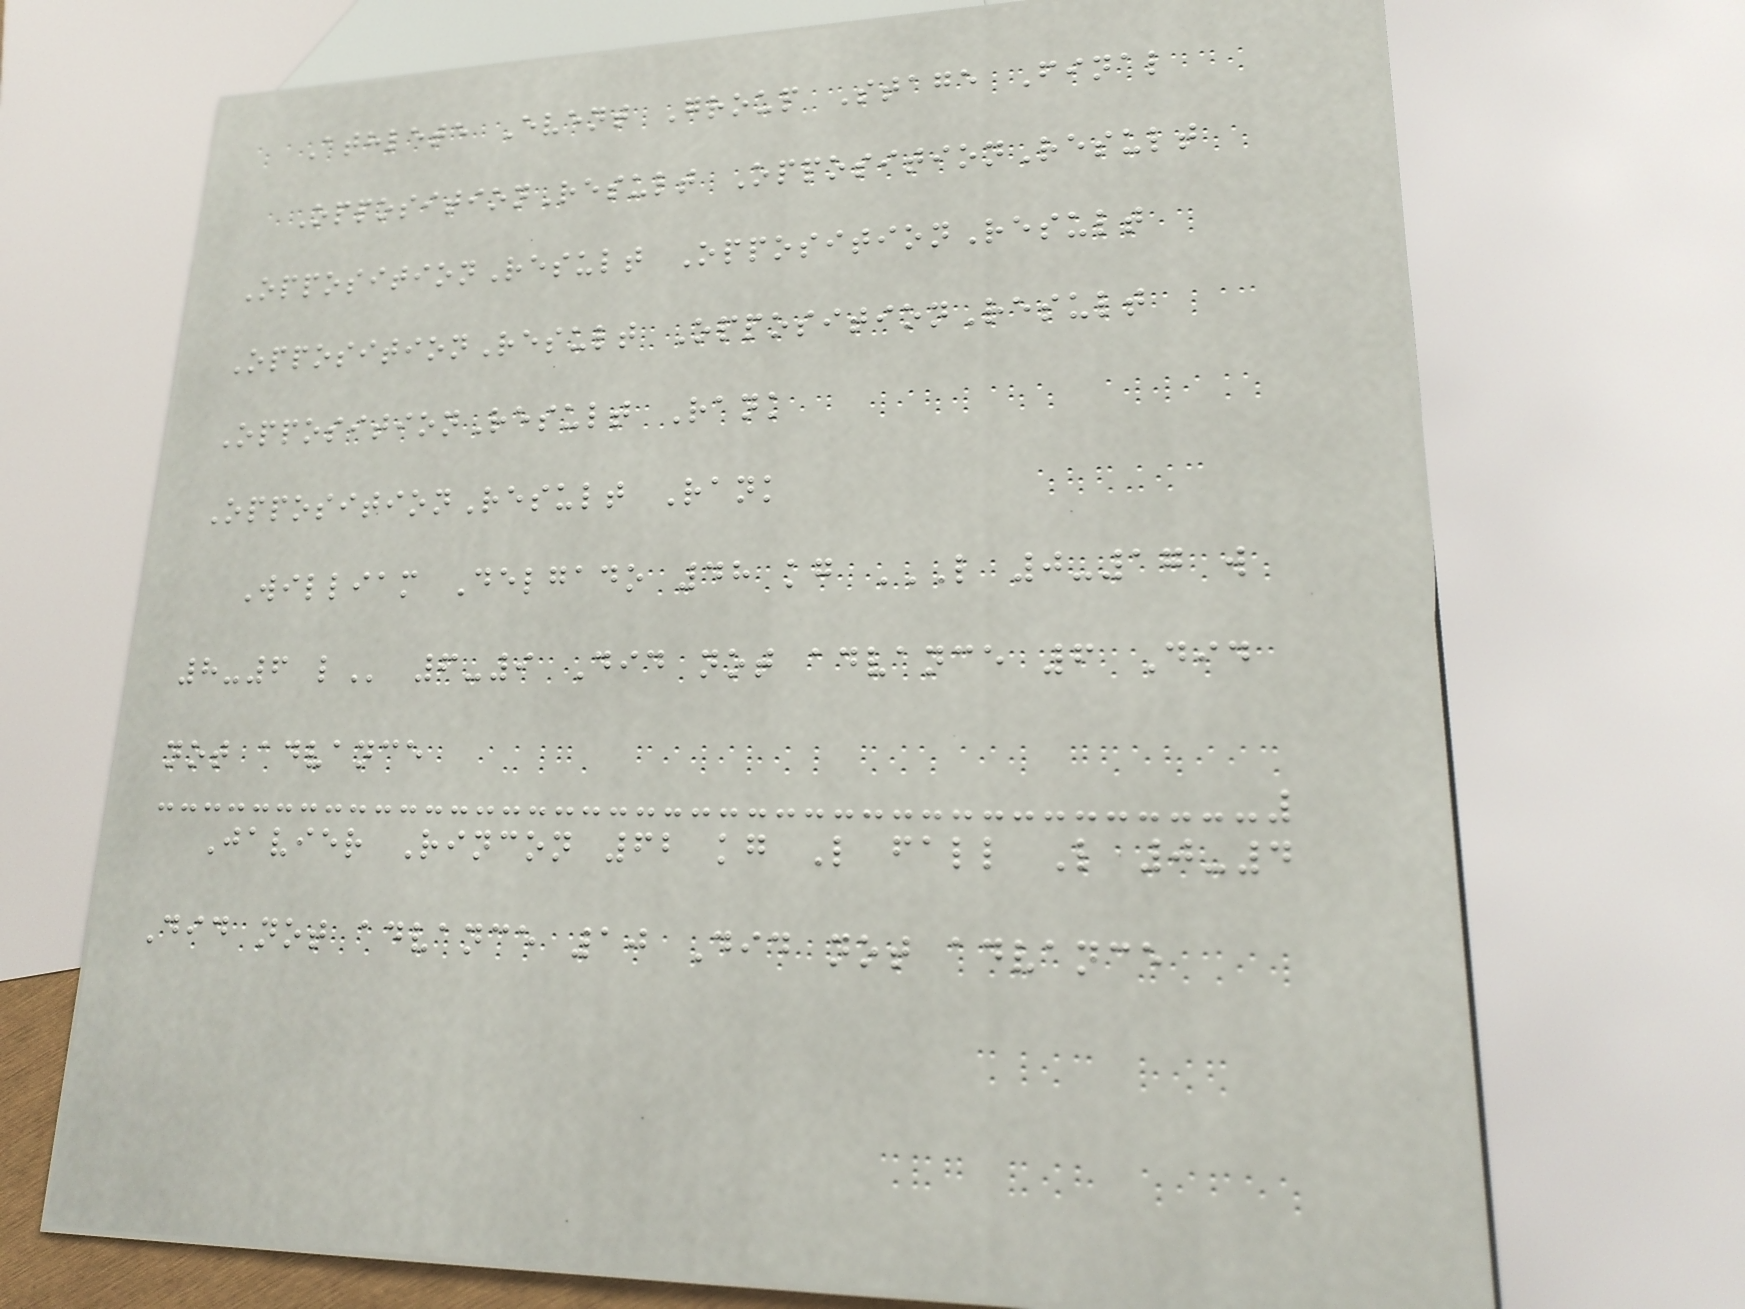Athlete Event Group Stage Final
OppositionResult OppositionResult
OppositionResult OppositionResult
OppositionResult OppositionResult
OppositionResult Rank
OppositionResult Rank
William Delgado 48 kg L 0-17 W
8-6 L 6-9 Did not advance 6 Did
not advance
Javier Rincon 62 kg L fall L 0-4
Did not advance 10 Did not advance
